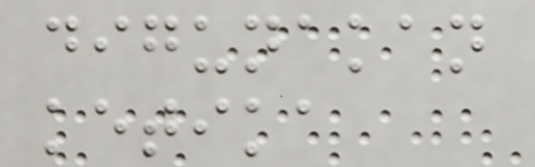digunakan
ketika
